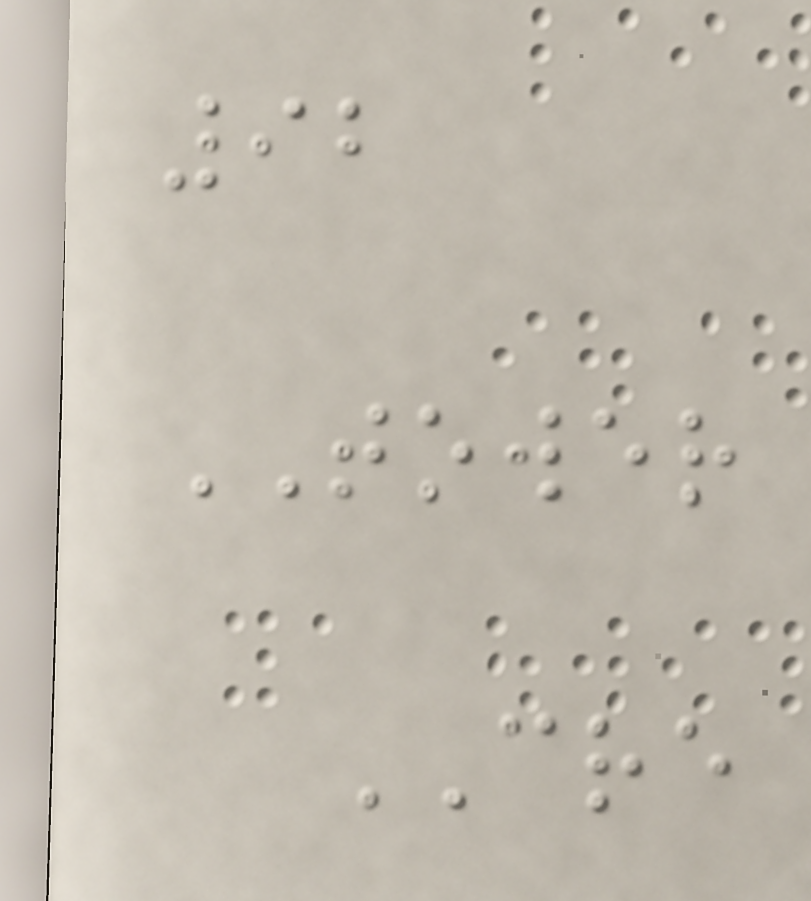92
TOWER
CRE
